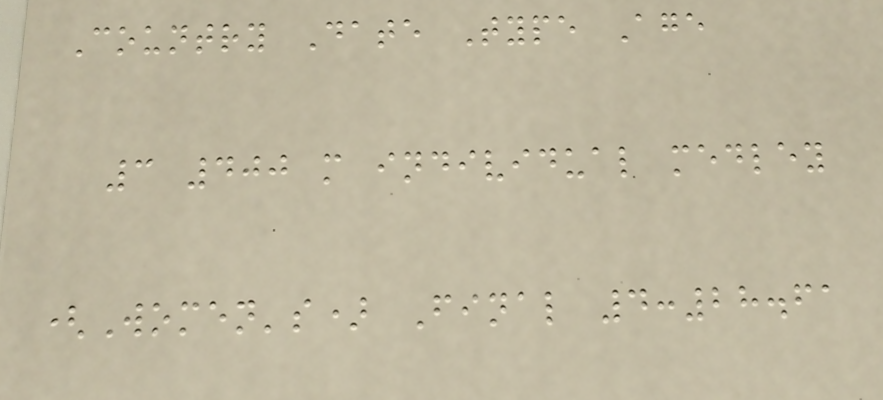Country Date Type Age
3 400 m individual medley
(Women's) Final 4:28.61
